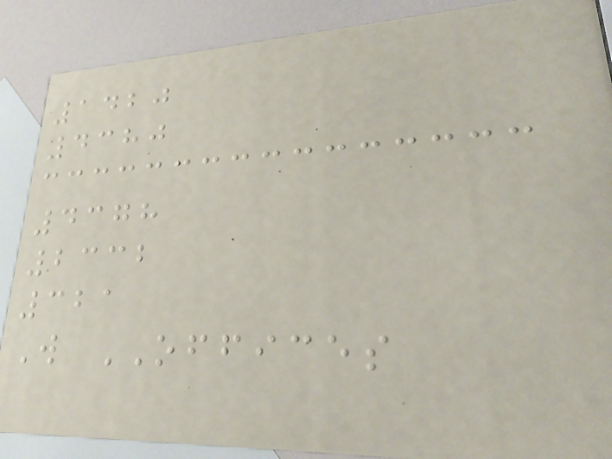1420
4380
4378
2332
321
W OFFICES
